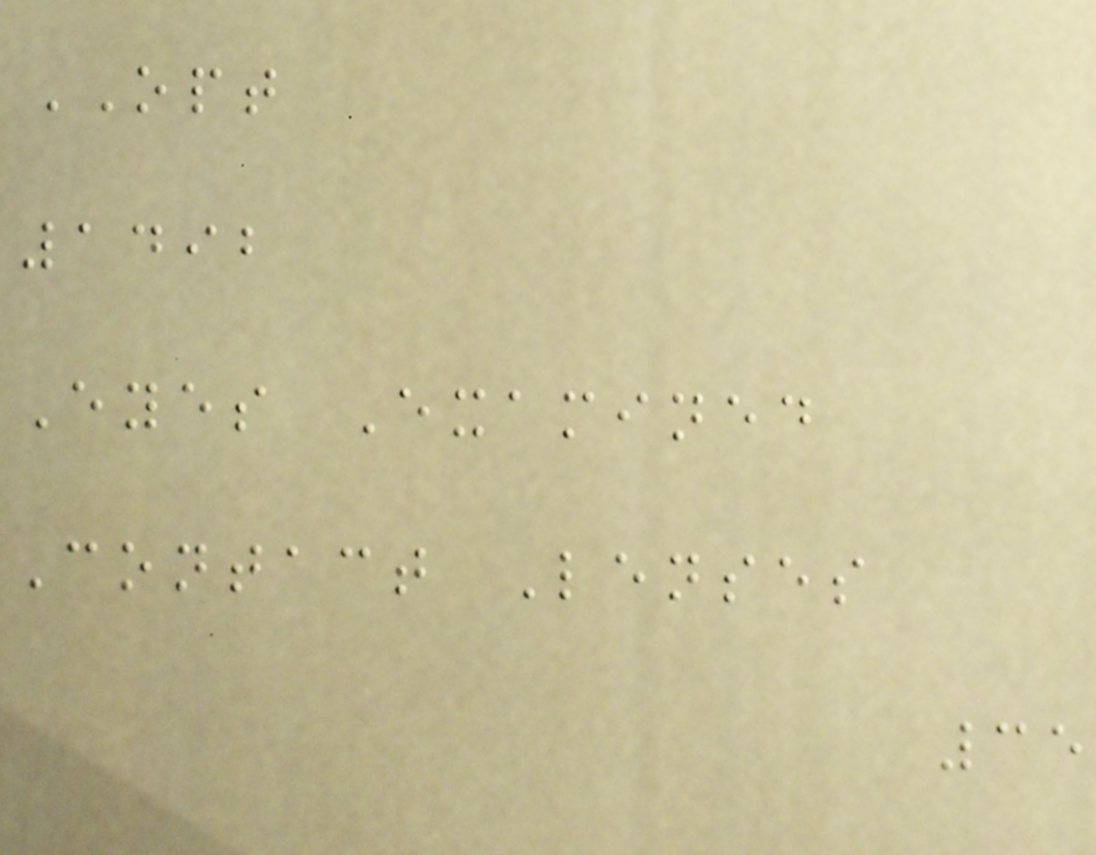OPT
1492
Eyes Examined
Contact Lenses
35
